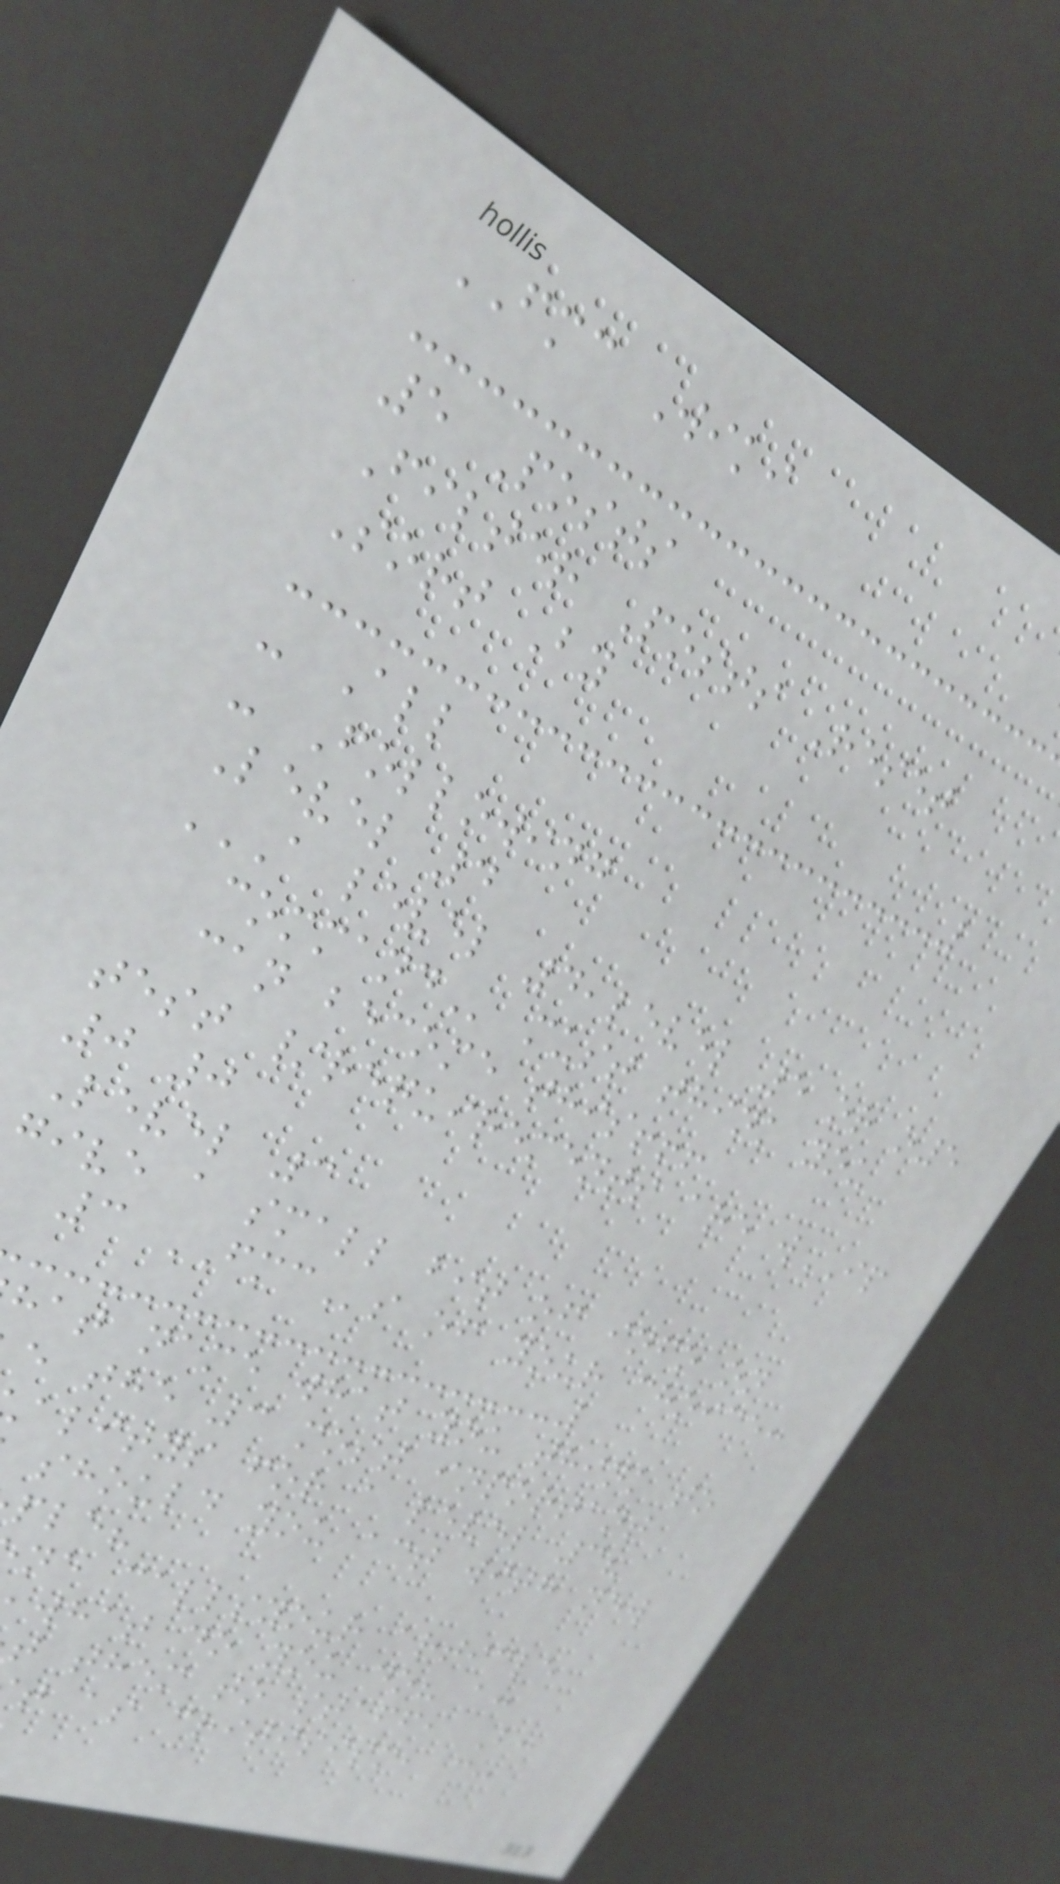FMC Wiki
5 Posts
Filter Posts Reset
Sort By
- All
- Following
Level 4
A LEVEL 4,LEVEL 5 OR O5
must think you
can become this!!!
test /requirements are wIP
0 0
Level 3
give a small bit of info on
3 FMCs of your choice:
hat name what you think to
e the 3 most inportant
alitys for a level 3?
should you act with new
ple?
ne callsyour article
what do you do? a:
t them to staff, B:
t as critisism, c:
